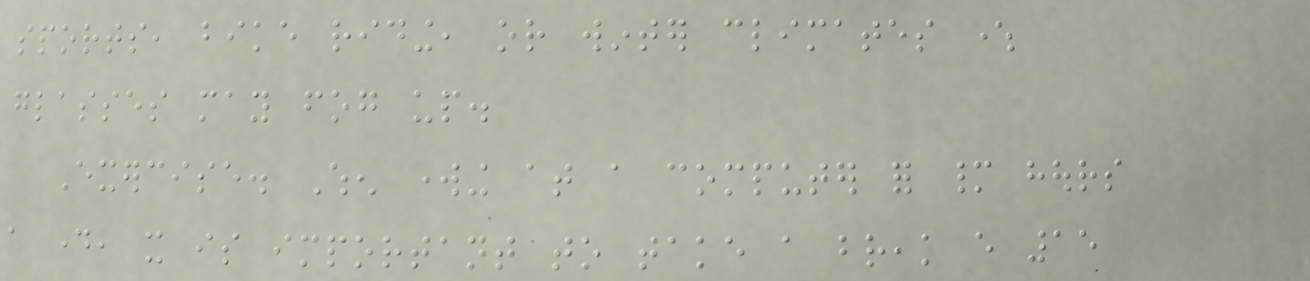sports, bike riding, or winter climates where
glasses may fog up.
Exercise. When working at a computer for many hours
a day, it is important to take a break every 15
